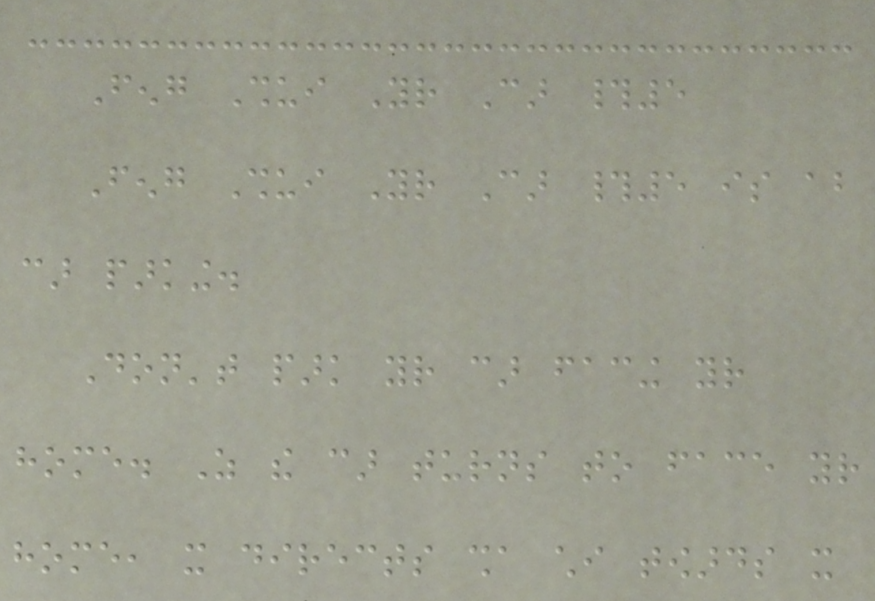Feng Shui Your Car #5
Feng Shui Your Car #5 is about
car parking.
Don't park your car facing your
home. As the car turns to face your
home, it directs sha chi towards it
